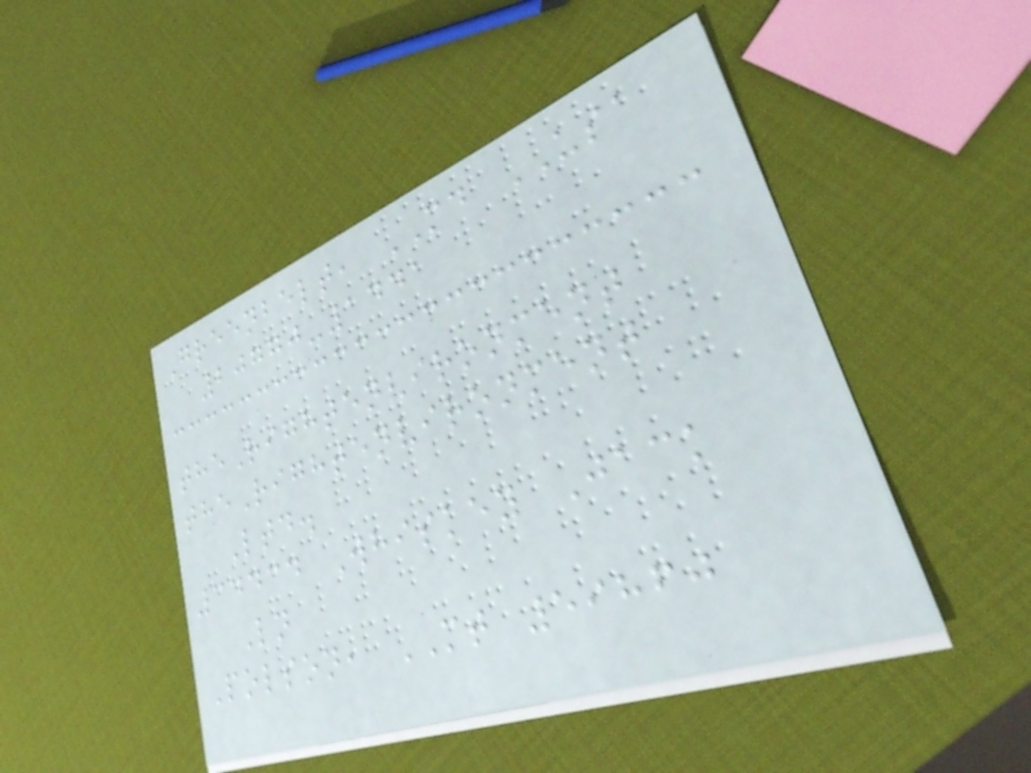Greenbelt, MD USA
20770-1441
theRightenvironment
theRightenvironment
Ltd.
34434 Whiskey Jack
Ln
Polson, MT 59860
